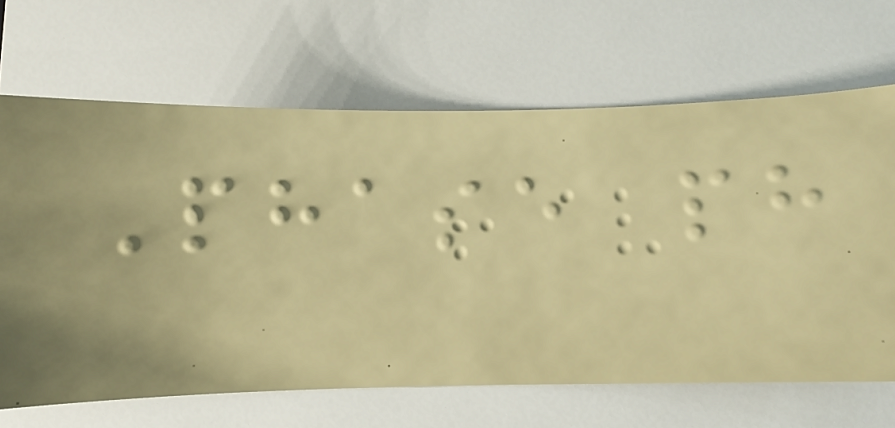Phase ph
